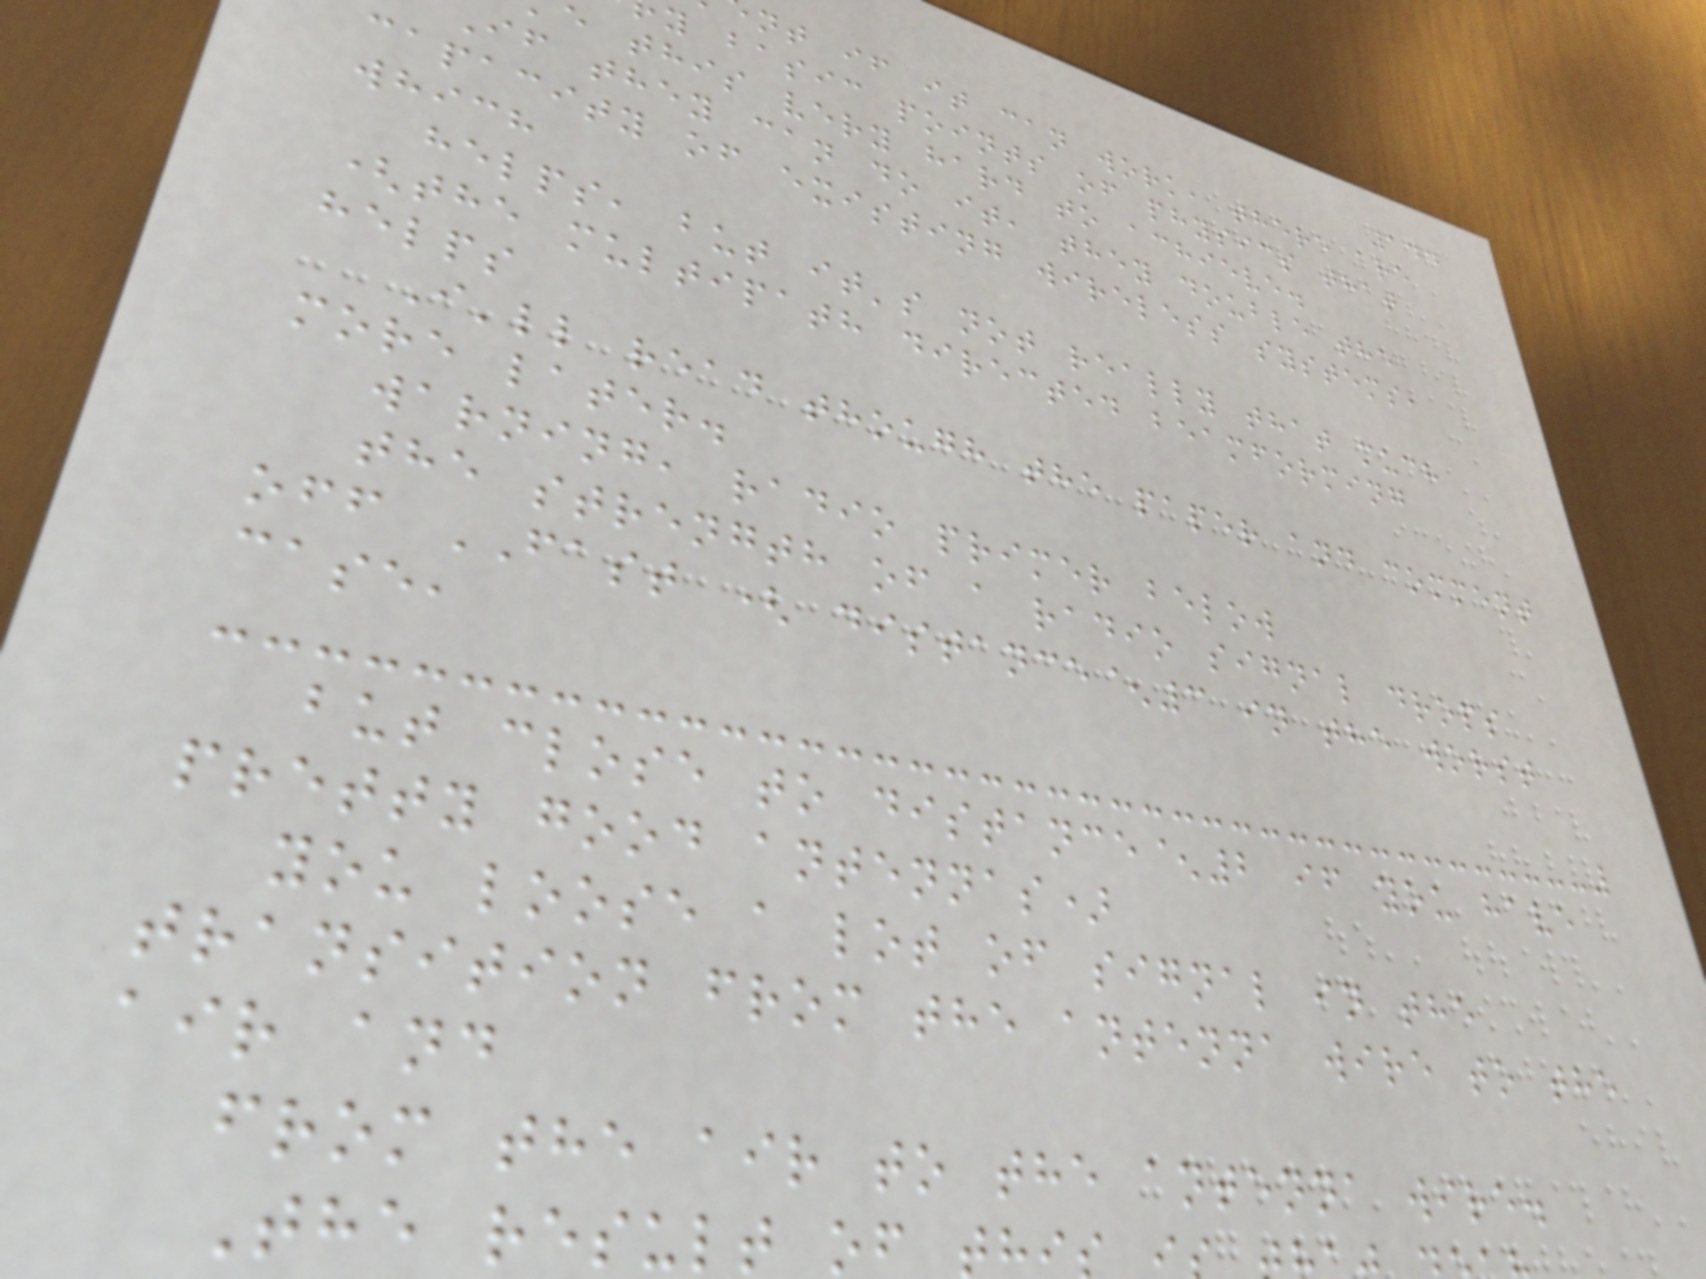144
nt if it can work, there are
y basic points of physics that
e this very hard to achieve.
if they can do it, they double the
capacity of existing wireless systems,
which
helps, but it's not really that much
(the multipath directed beamforming
helps
I'll read though the paper and comment
more later.
warning, radio primer below
the strength of a radio signal drops
off FAST ( distance^3 in the worst
case,
but close to distance^2 if you have
pretty good antennas)
you loose a lot of signal in the
transition from the antenna wire to the
air and
from the air to the antenna wire.
The result of t
